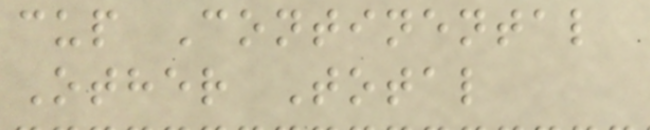cup Continental
Other Total
